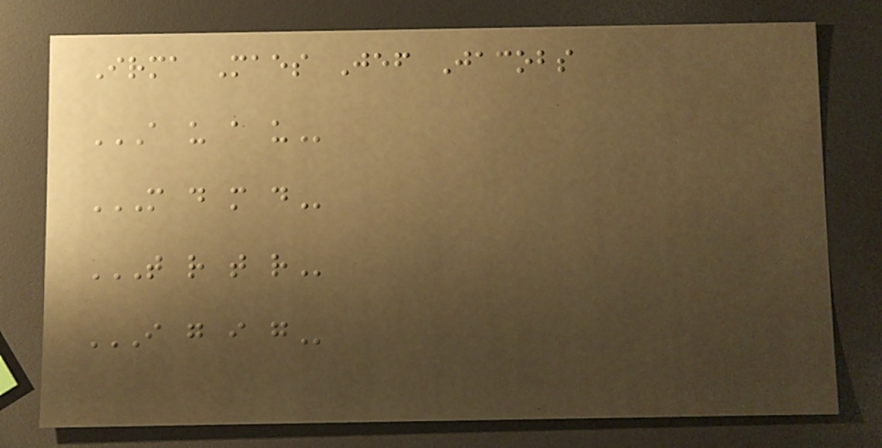Irma Maes Jef Jacobs
A U A U
M D M D
T R T R
I G I G
